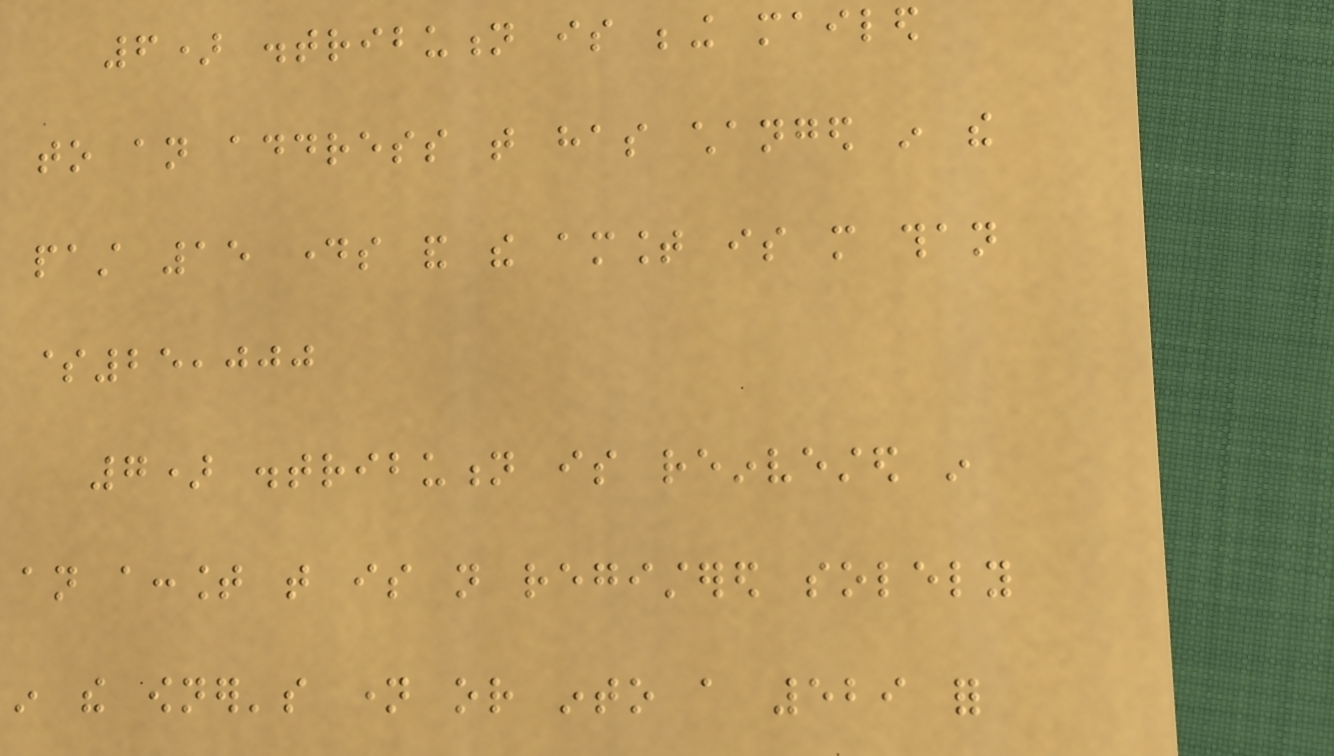6) distribution is being mailed
to an address that has changed in the
past 15 days and the amount is more than
$25,000
7) distribution is reinvested in
an account that is not registered solely
in the owner's name or into a 529 for
